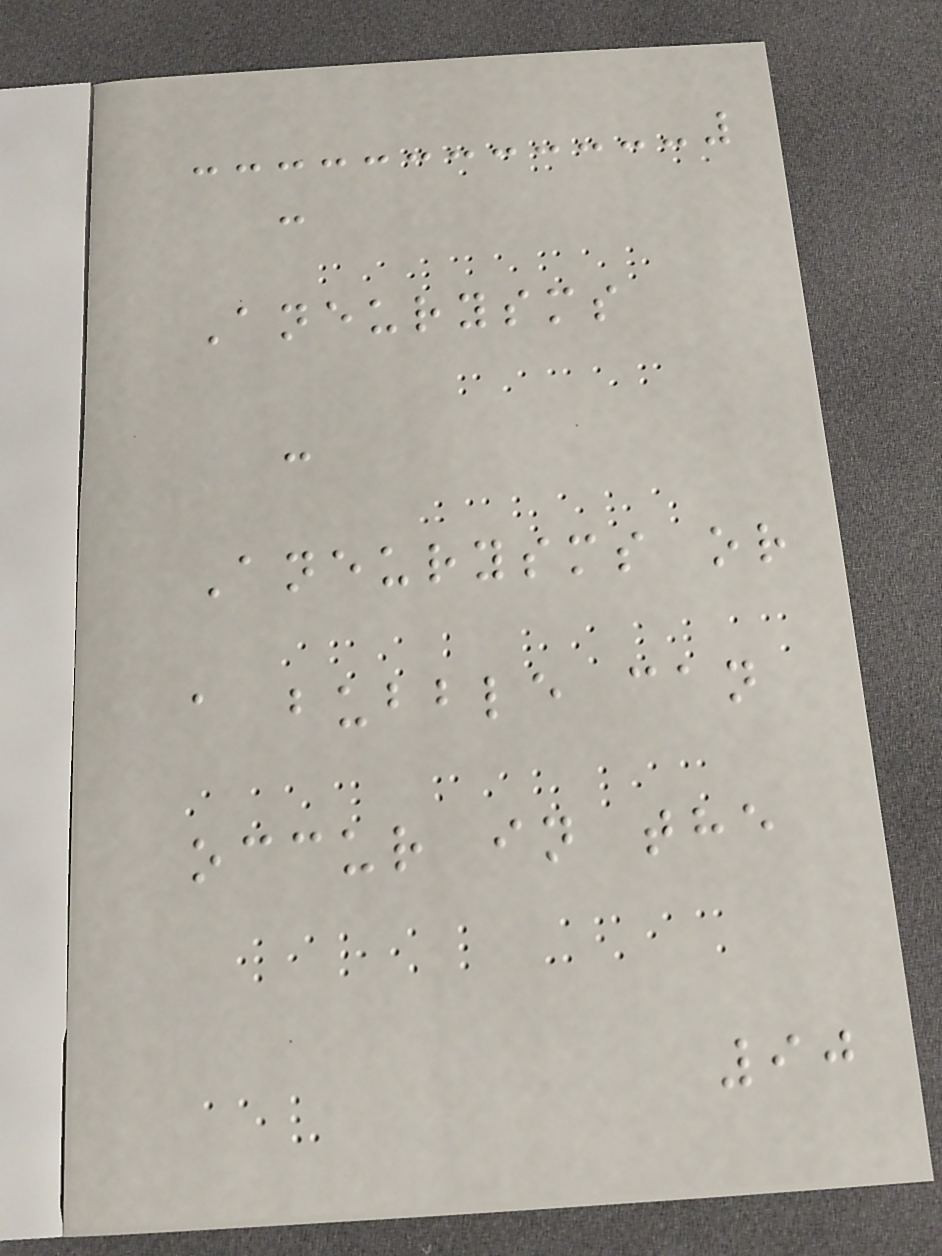-
Aneurysms
-
Aneurysms or
a bubble can
occur in the
90
